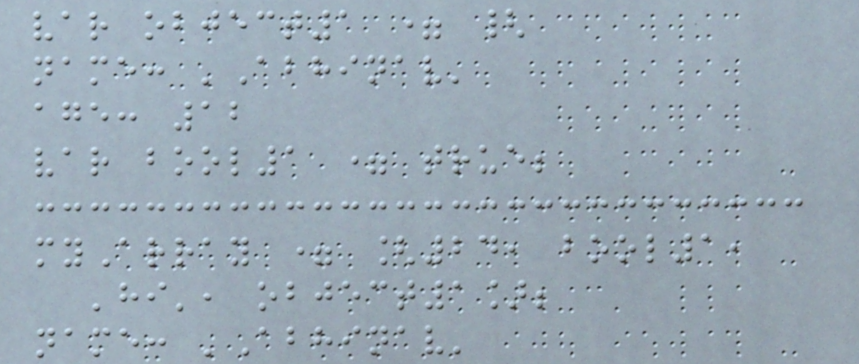var object1 = {
name: 'Abhinav'
age: 12
var bool1 = true;
myArray = [24, bool1,
'hi', object1];
name: 'Abhinav'
